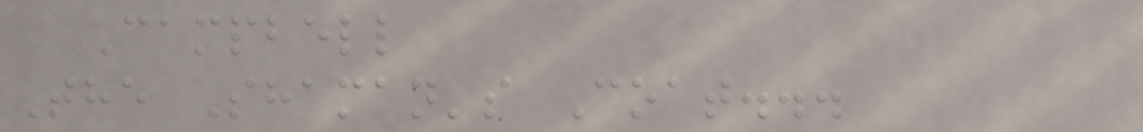Campbell
The Shaman's Coat...
